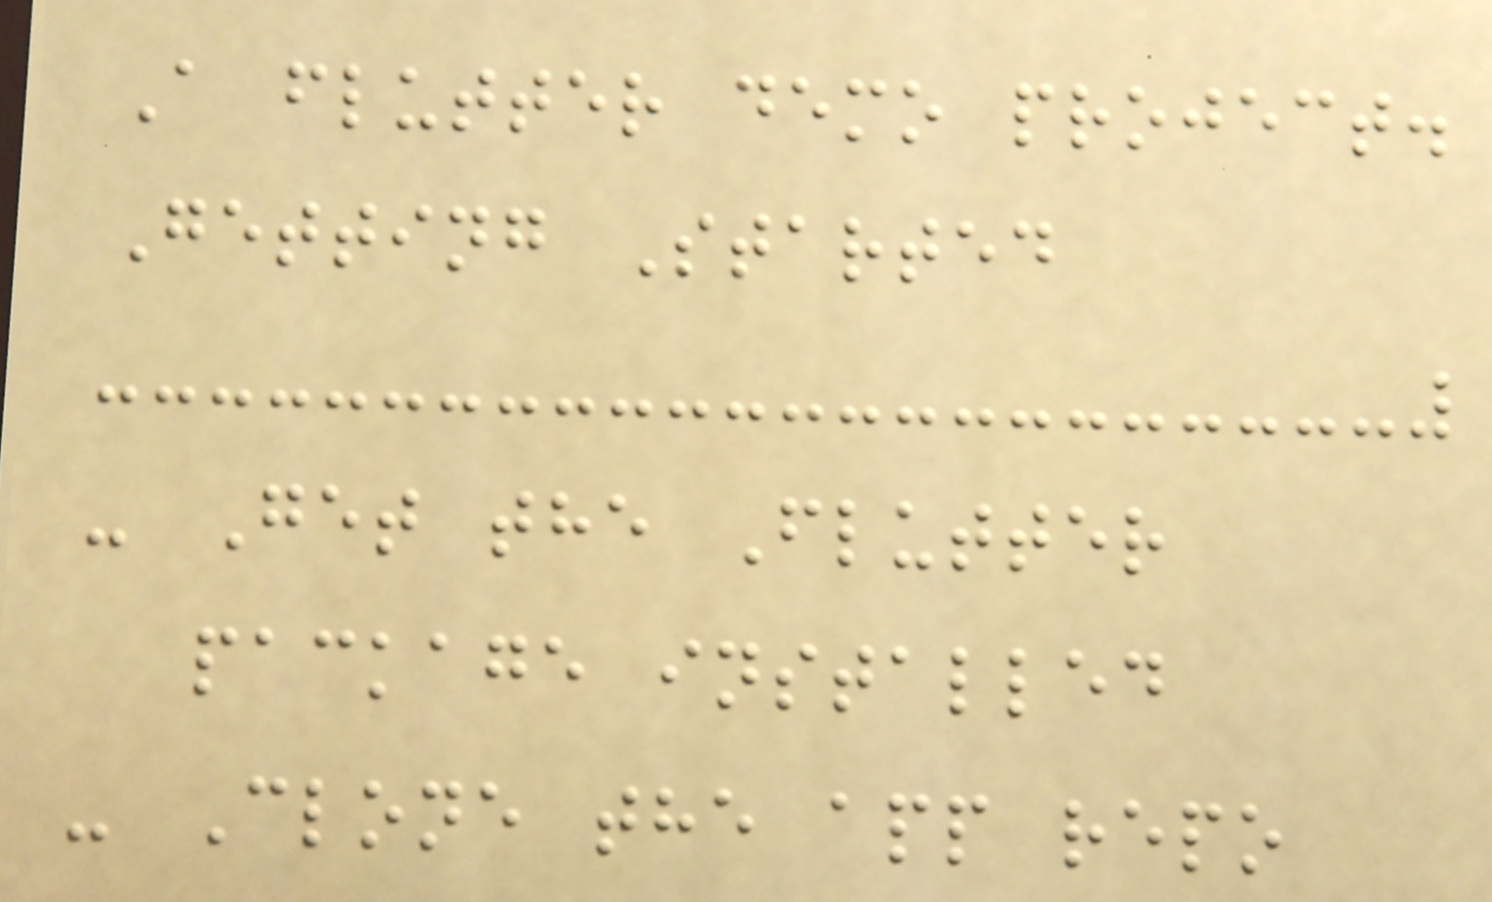A flutter demo project.
Getting Started
- Get the Flutter
package installed
- Clone the app repo
